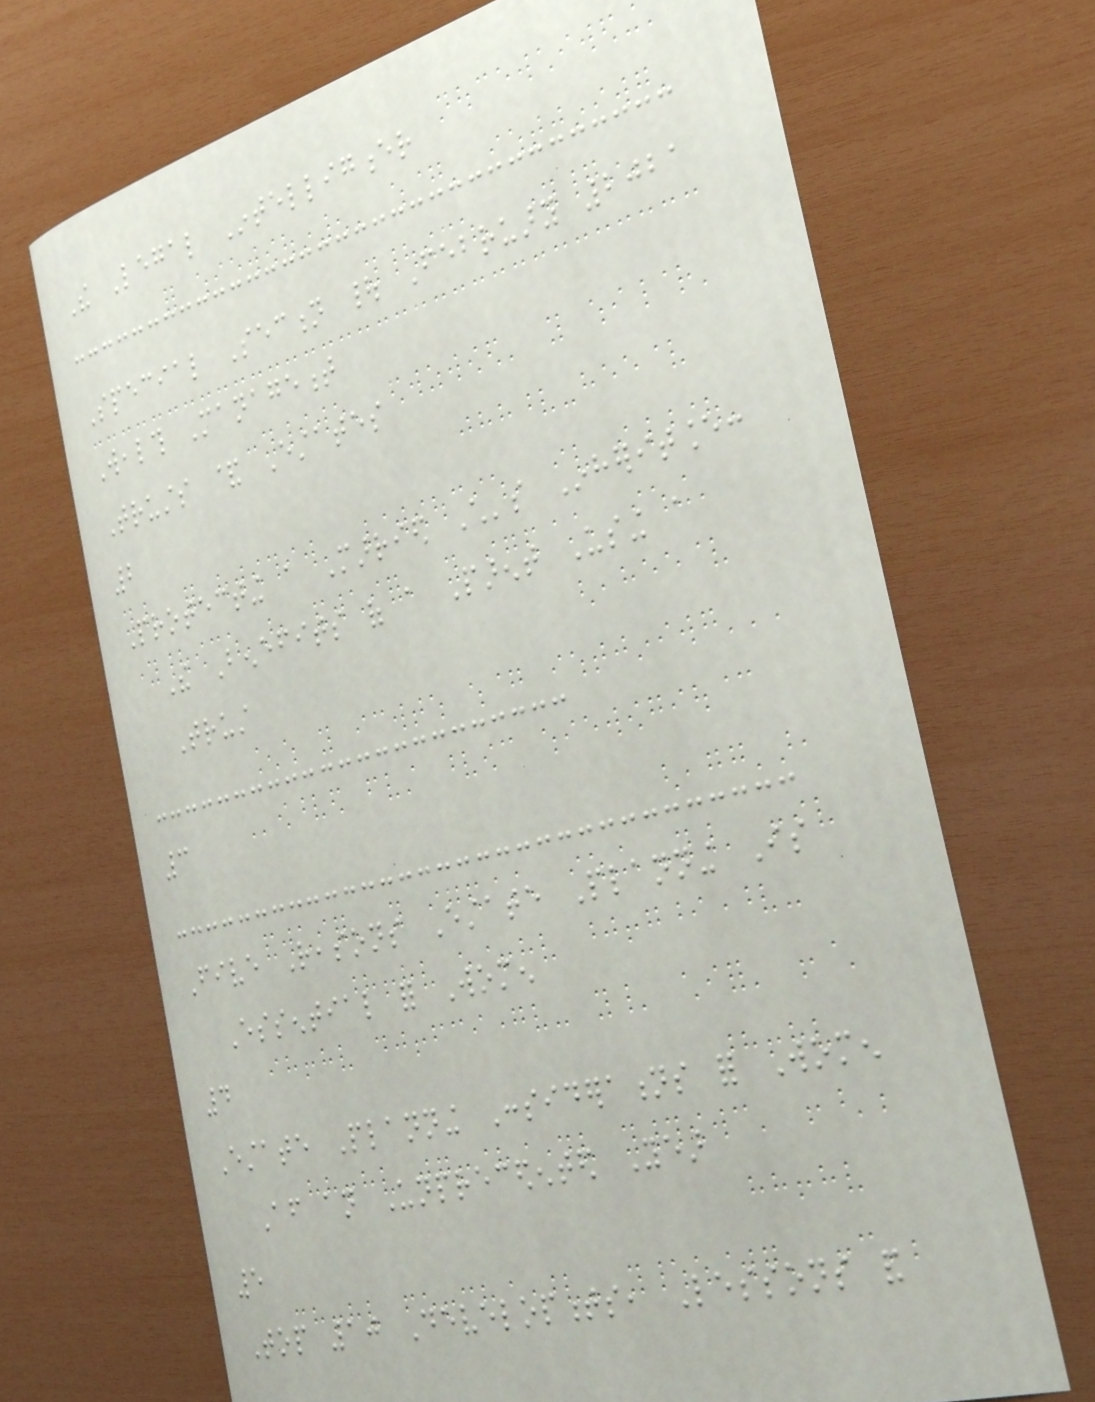The Legal Intelligencer
Special Section | February 2021
Wealth Management
Trusts & Estates
2
Protecting a Married Child's Inheritance:
The Benefits of a Parent Using a
Trust
3
Five Reasons Estate Planning Is
Essential for Women
4
Estate Planning Considerations for Women
After an Unprecedented Year
5
Top 10 Developments, Lessons and
